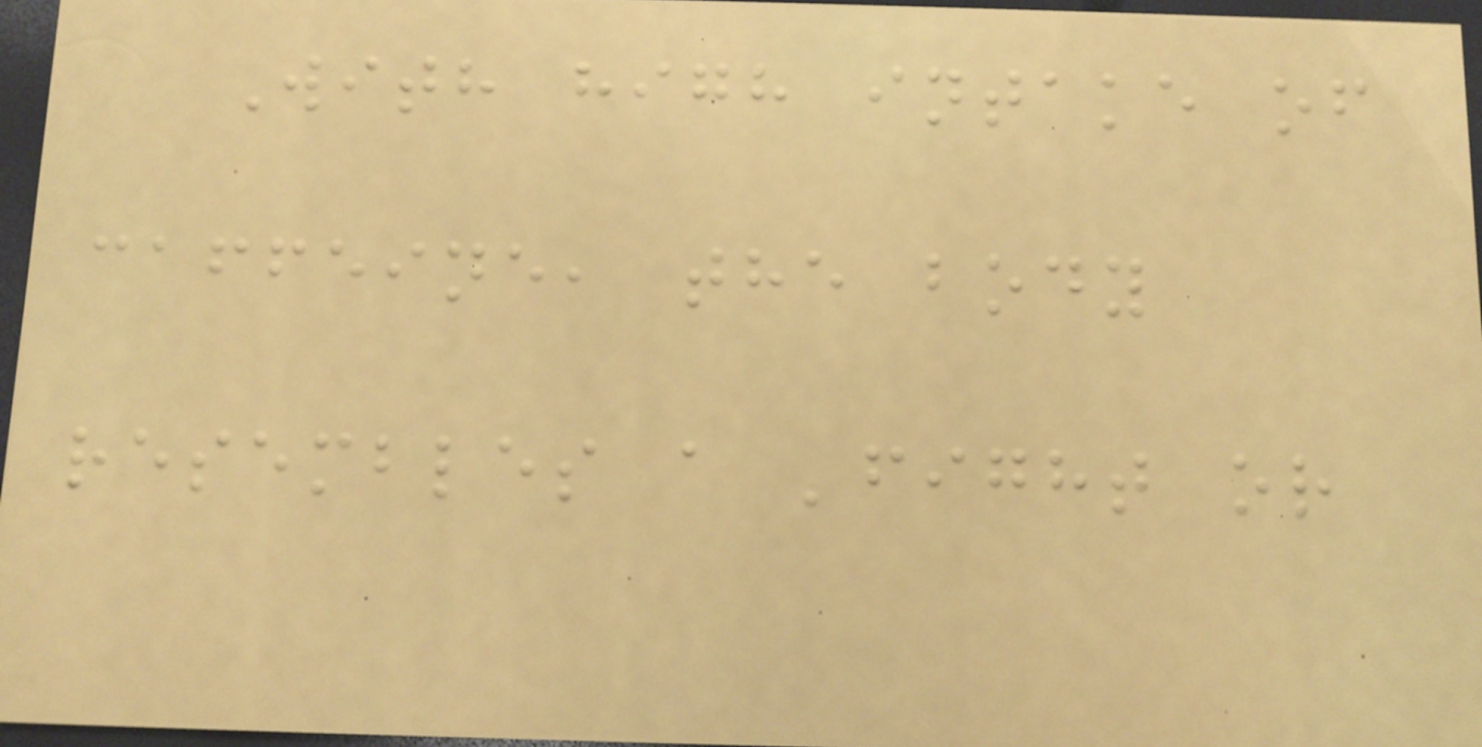With high intake of
caffeine, the body
resembles a 'fight or
